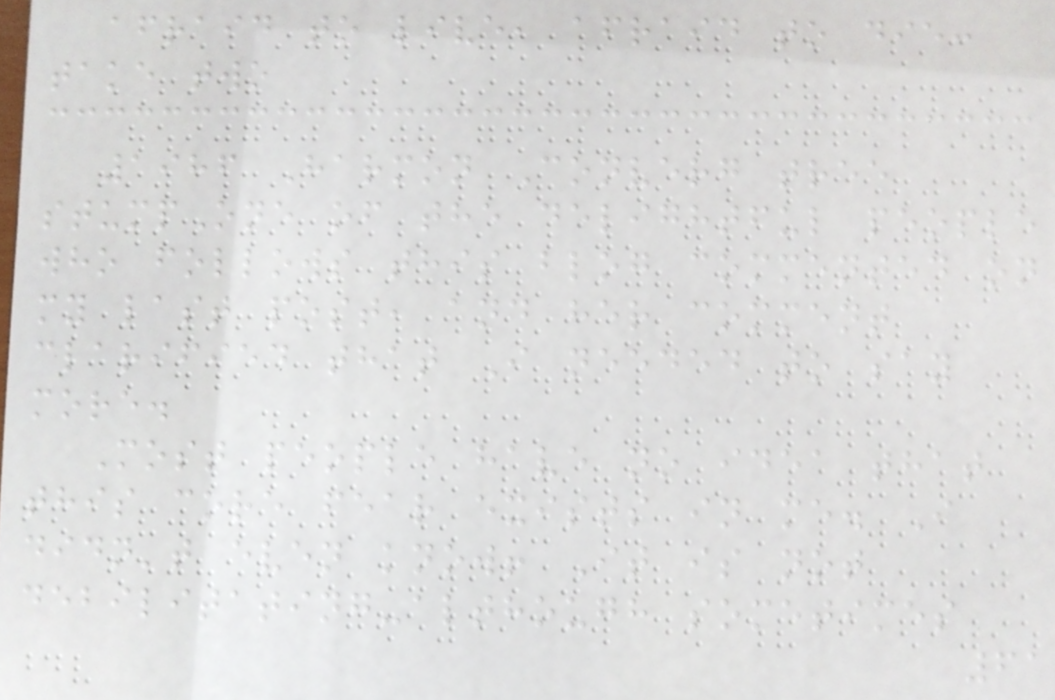afraid to live, afraid to die:
take two
1986 Harmon Converg tree
stumpOne of the delightful people
who follows this blog commented on
my last post, and her comment
clarified that I needed to say
more.
Most people have no idea that
this core fear exists in me. I
didn't even know! It is not
debilitating-although sometimes
61
